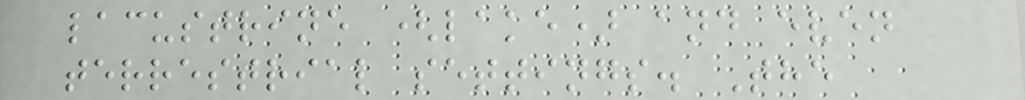lacustrine (lake) and even
terrestrial settings. The
